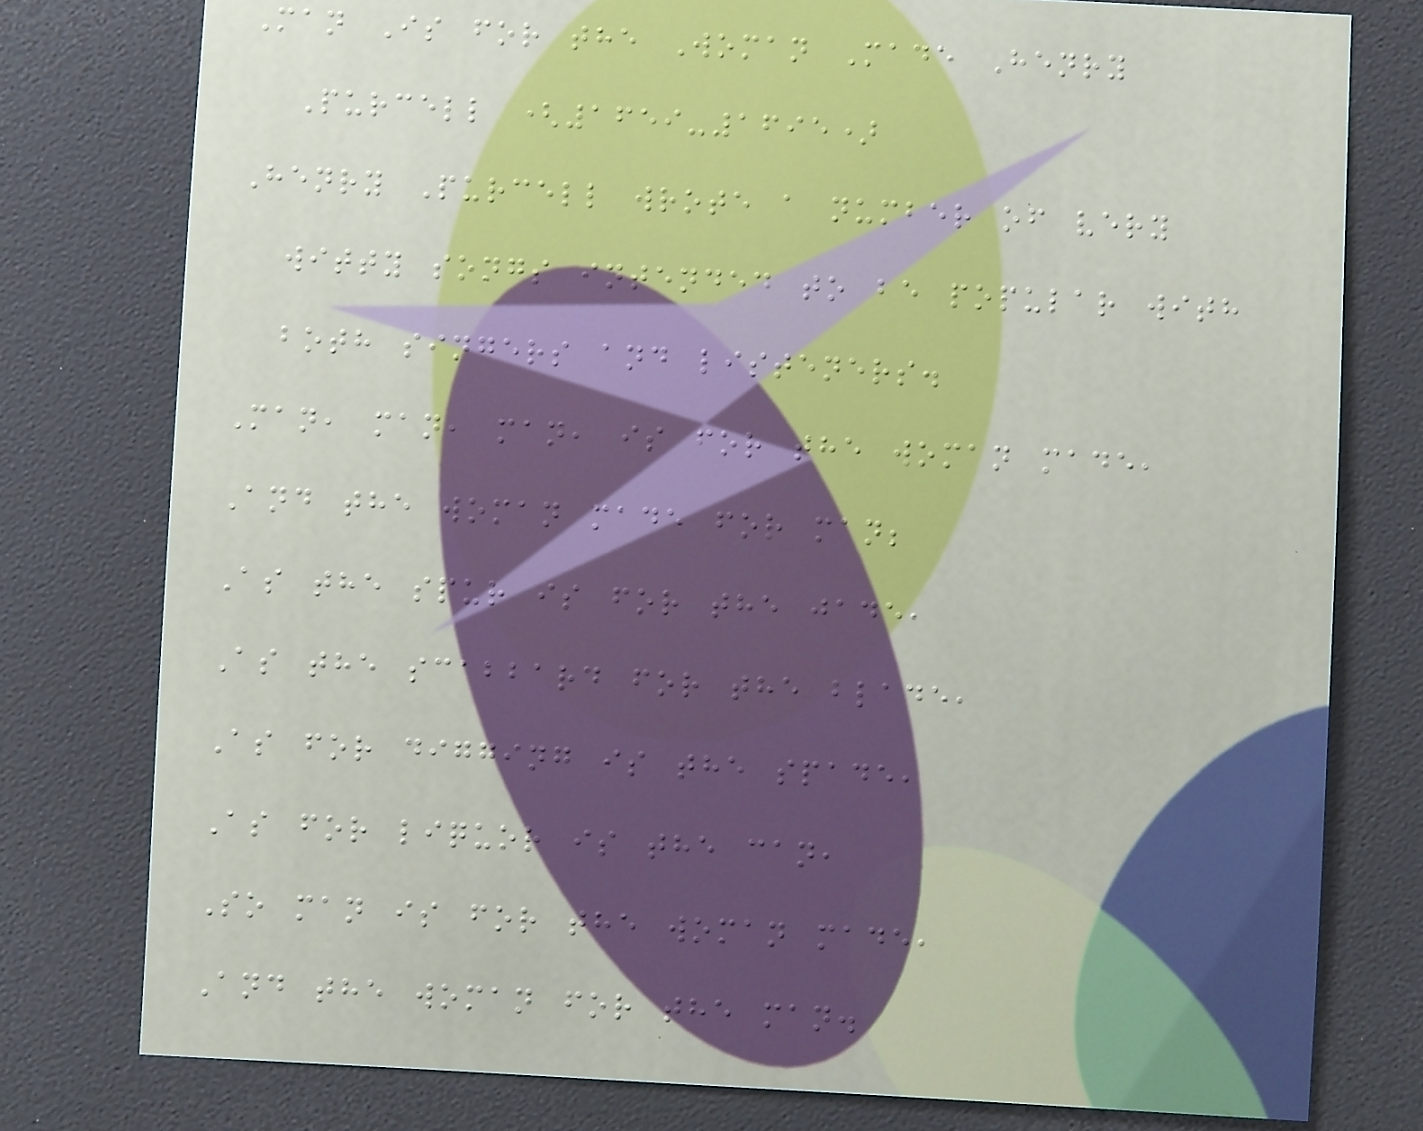Man Is for the Woman Made Henry
Purcell (1659-1695)
Henry Purcell wrote a number of very
witty songs intended to be popular with
both singers and listeners.
Man, man, man, is for the woman made,
And the woman made for man;
As the spur is for the jade,
As the scabbard for the blade,
As for digging is the spade,
As for liquor is the can,
So man is for the woman made,
And the woman for the man.
